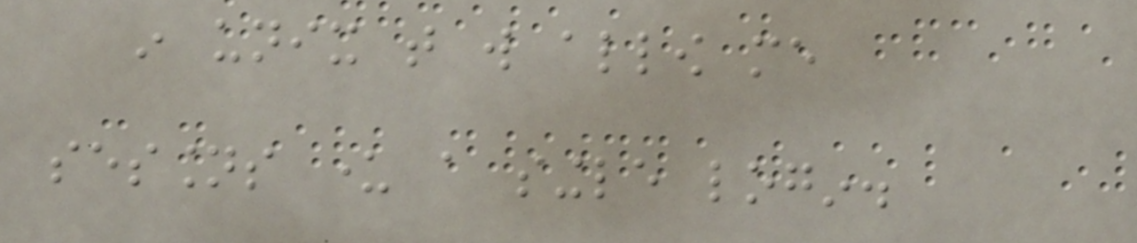in unix that will allow me
sessions under a single login.
